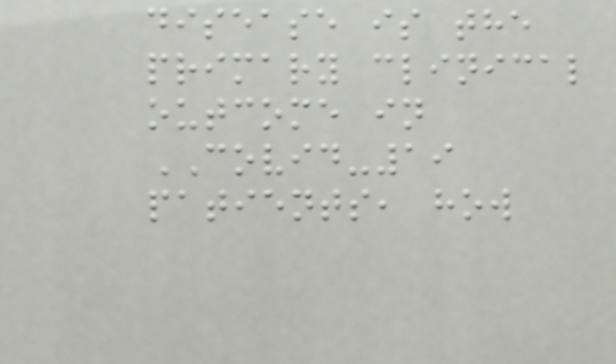disease is the
primary clinical
outcome in
COVID-19
patients, how
